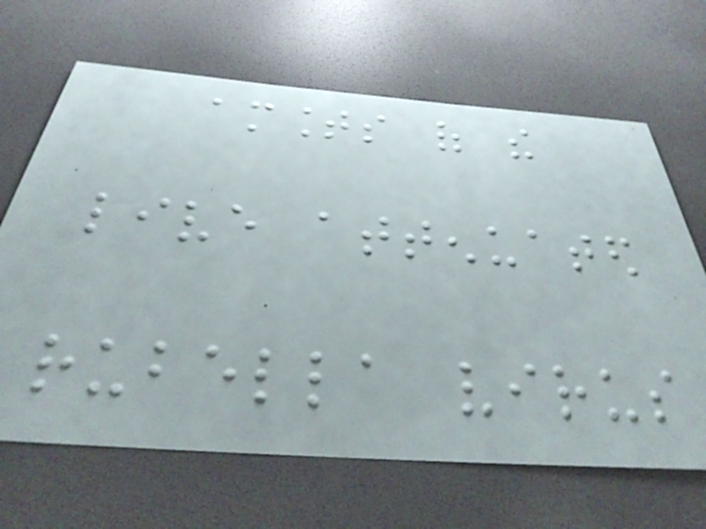amounts of the
live attenuated
rubella virus
